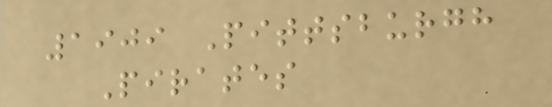1909 Pittsburgh
Pirates
